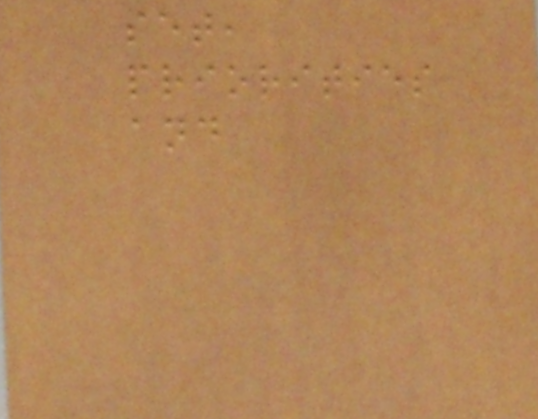set,
priorities
and
